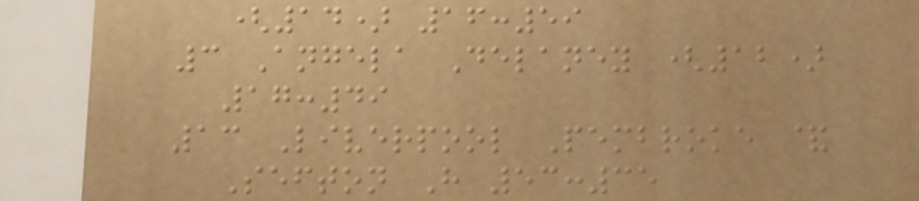(14) 16:59
3 Angela Delaney (12)
17:49
13 Liverpool Pembroke &
Sefton H 53:35
